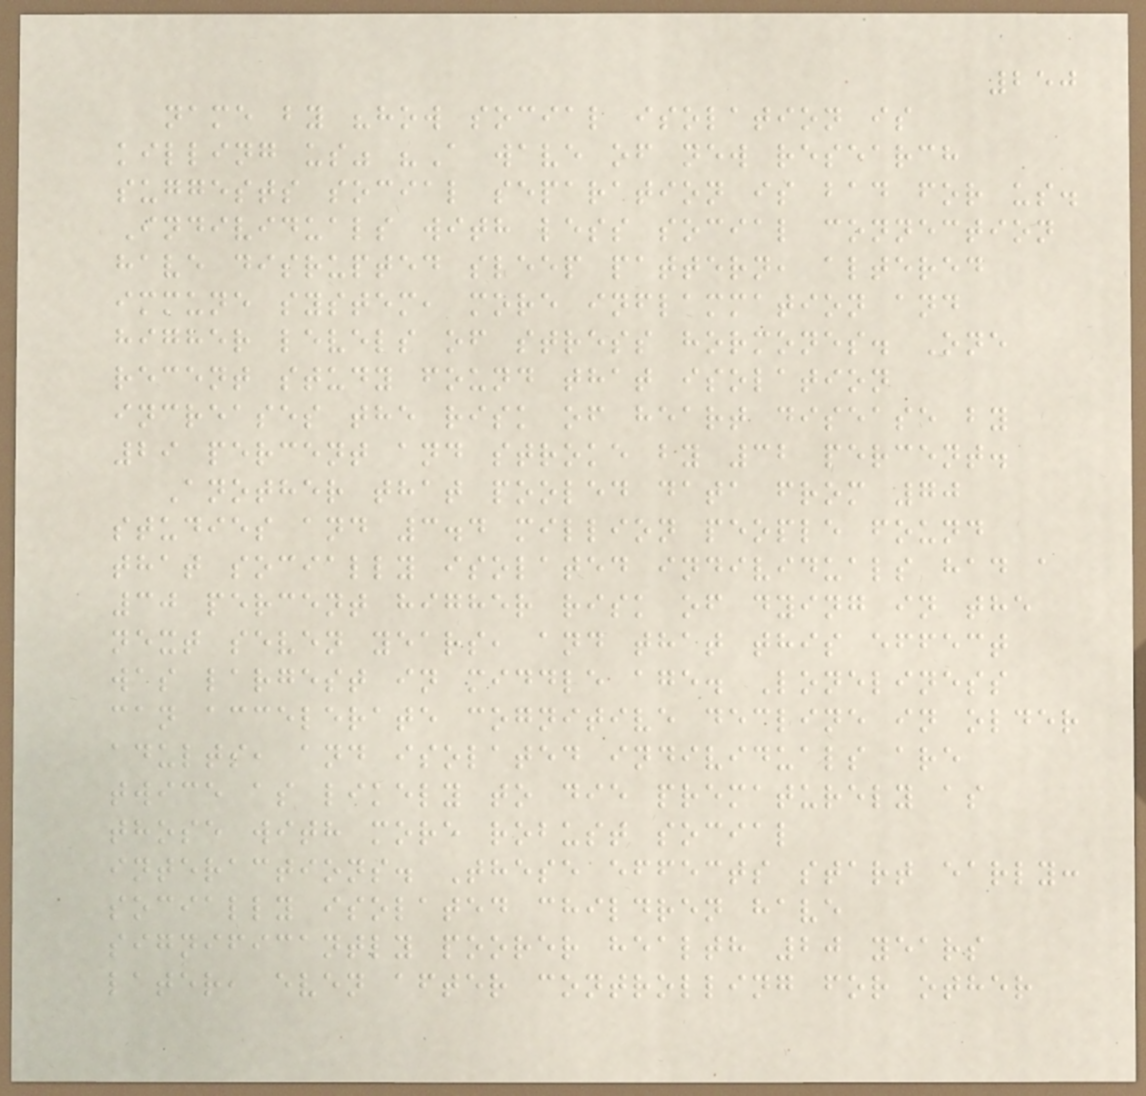250
name by "how social isolation is
killing us" "A wave of new research
suggests social separation is bad for us.
Individuals with less social connection
have disrupted sleep pattern, altered
immune system, more inflammation and
higher levels of stress hormones. One
recent study found that isolation
increases the risk of heart disease by
29 percent and stroke by 32 percent.
Another that pooled data from 70
studies and 3.4 million people found
that socially isolated individuals had a
30 percent higher risk of dying in the
next seven years, and that this effect
was largest in middle age. Loneliness
can accelerate cognitive decline in older
adults, and isolated individuals are
twice as likely to die prematurely as
those with more robust social
interactions. These effects start early:
socially isolated children have
significantly poorer health 20 years
later, even after controlling for other
